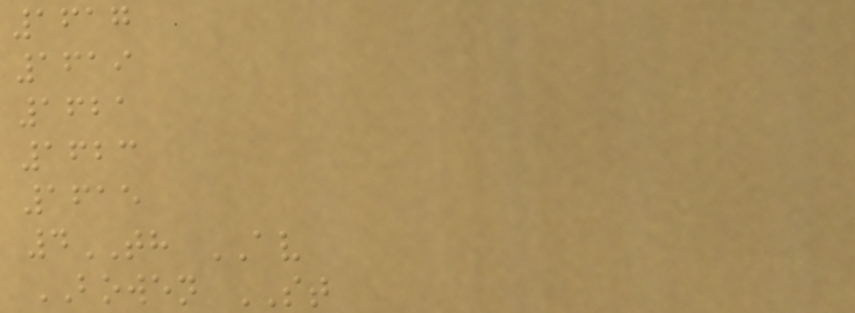1617
1619
1621
1623
1615
4TH AV
BOWEN ST
